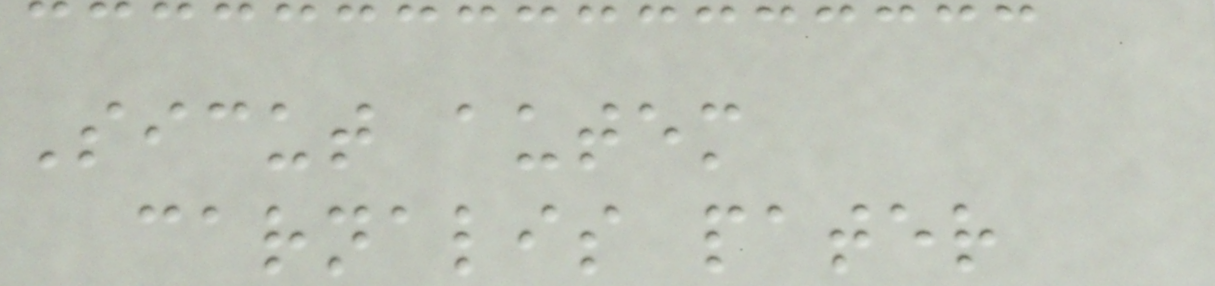Sicut autem
carnalis pater
